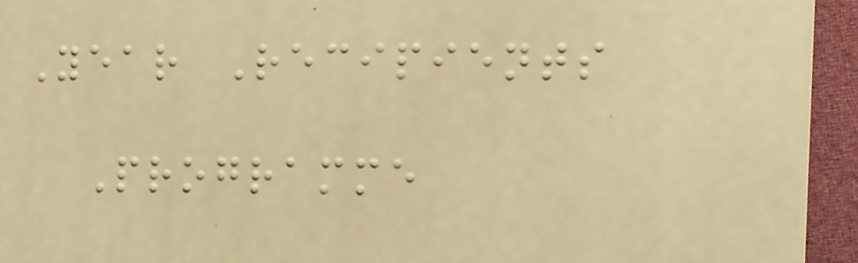Year Recipients
Programme
